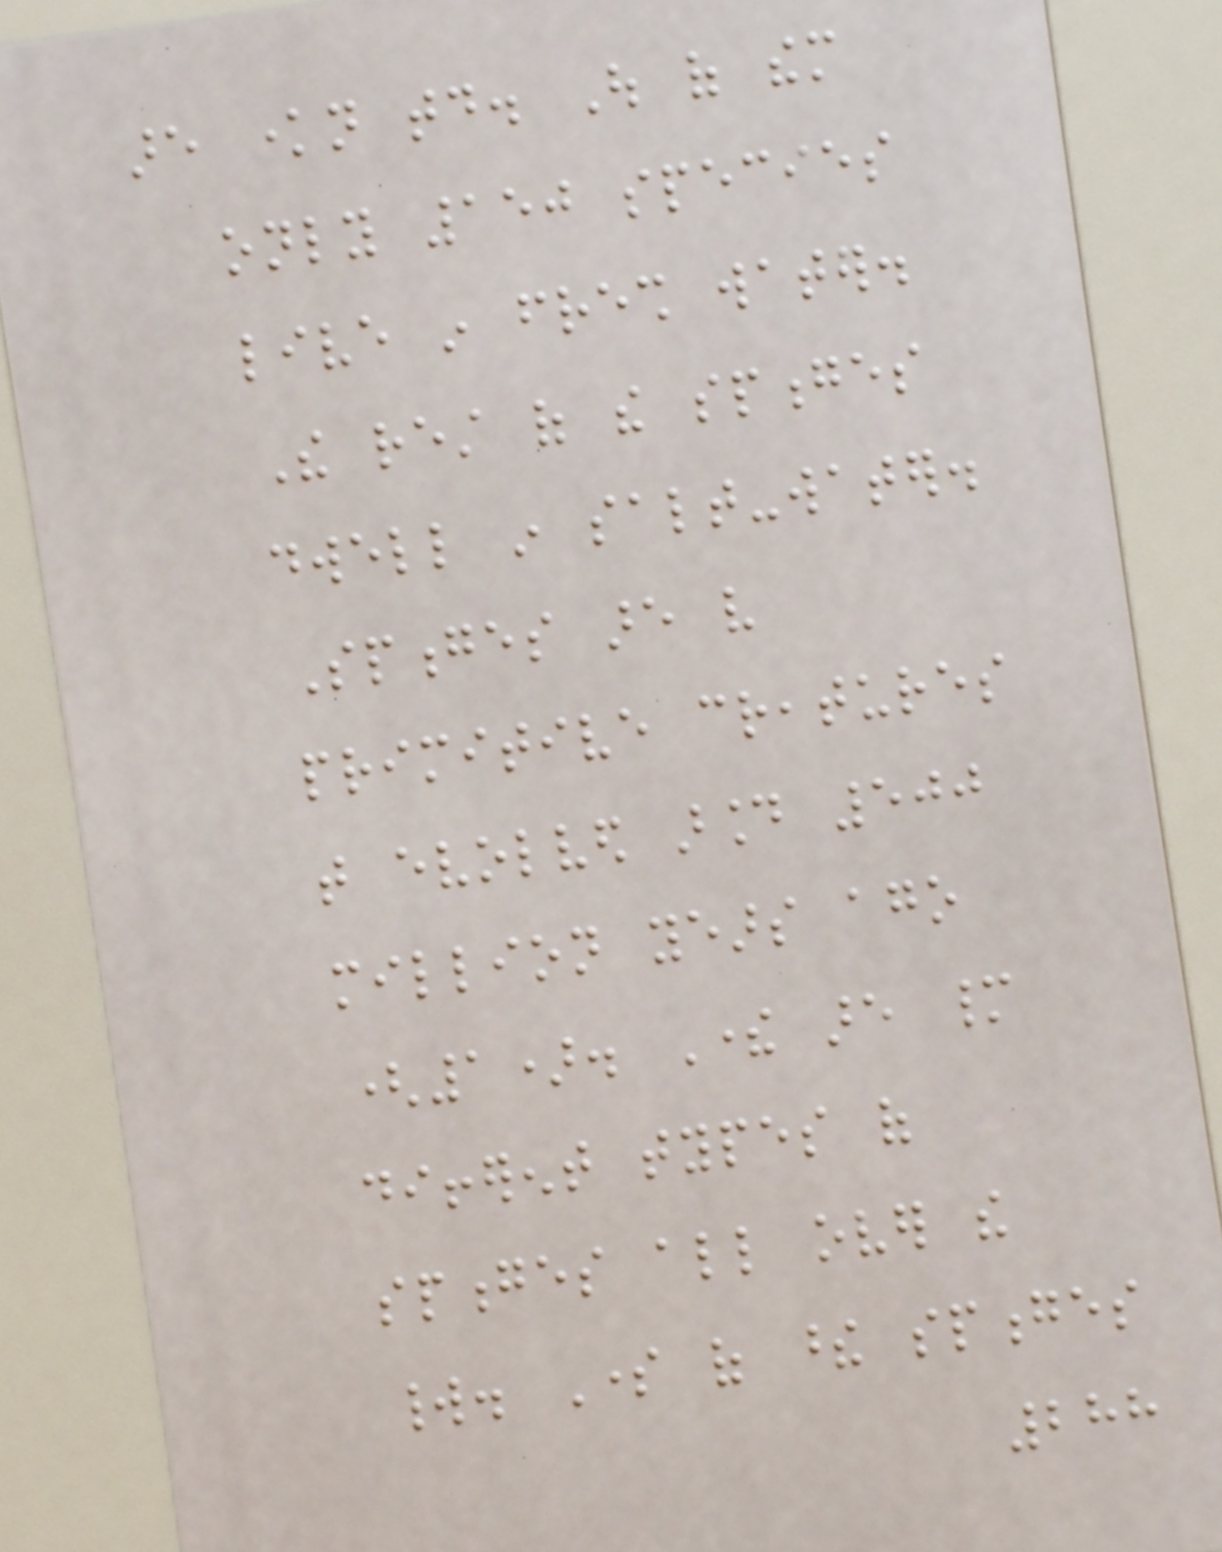are known today. Out of them
only 150 species
live in fresh water.
The rest of the sponges
dwell in salt-water.
Sponges are very
primitive creatures
that evolved around 500
million years ago
(1). There are many
different types of
sponges all over the
world. Some of these sponges
288
